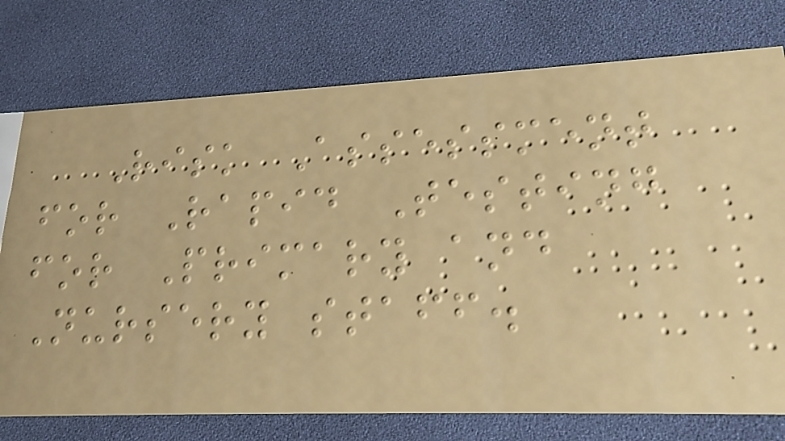Risk Assessment
for Rapid Testing
for Primary and
Nursery staff.
